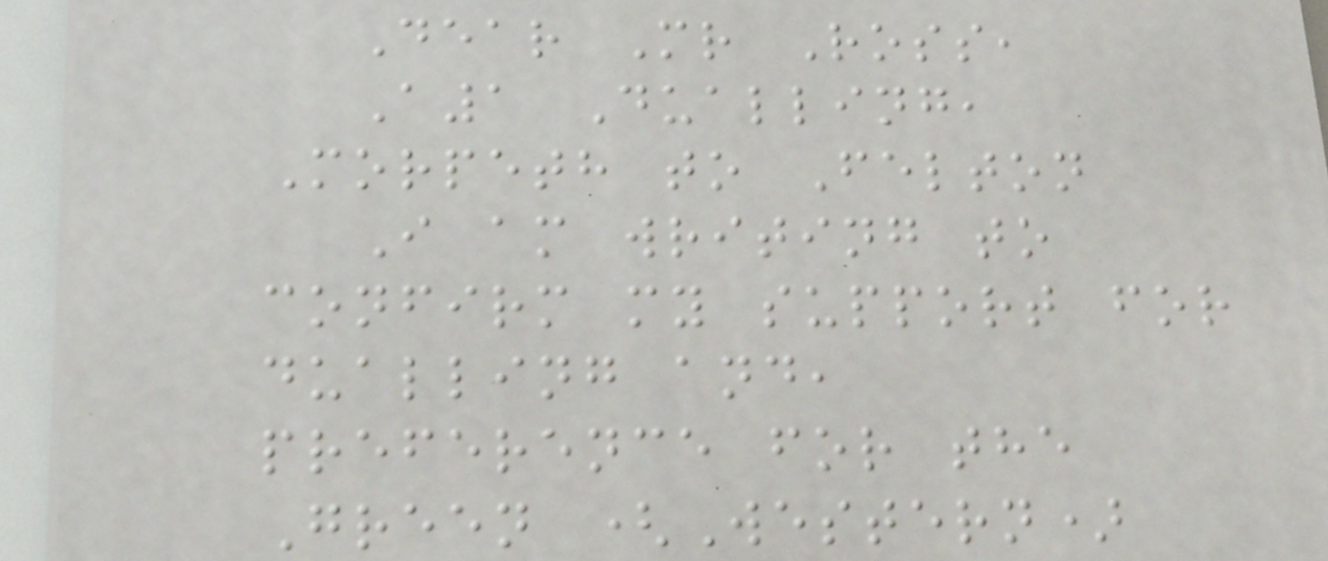Dear Mr Ross,
A1 Dualling,
Morpeth to Felton
I am writing to
confirm my support for
dualling and,
preference for the
Green (Western)
